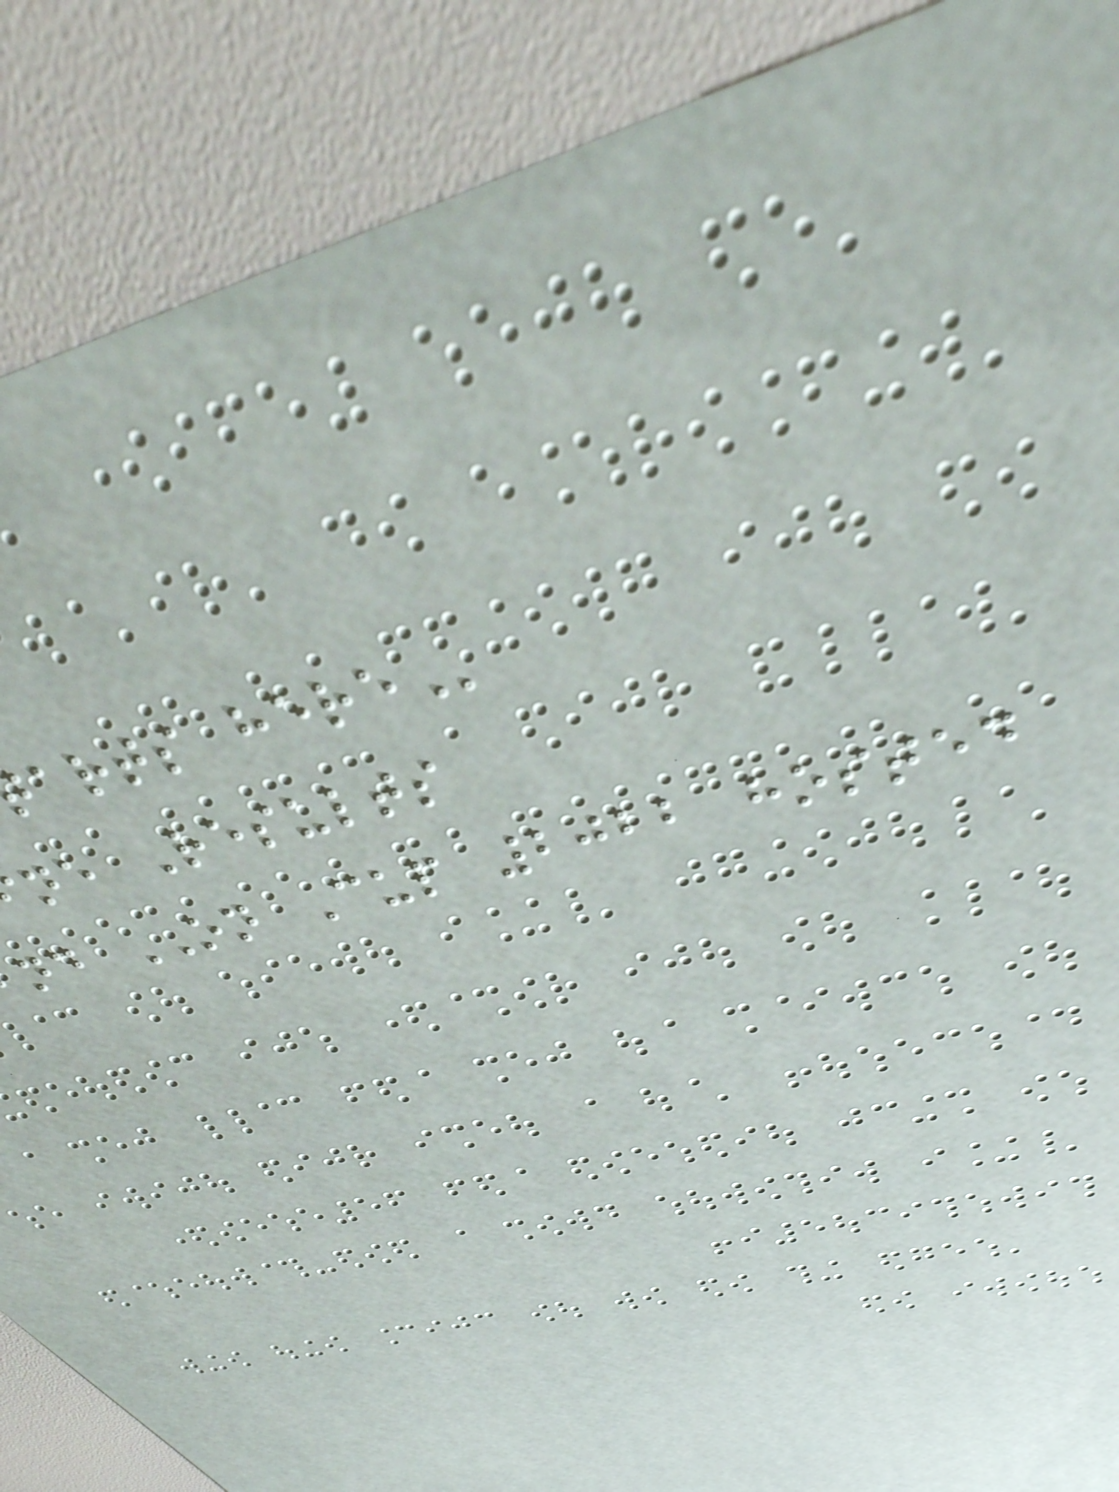ne Results
nd ON Cup 2022 hosted
